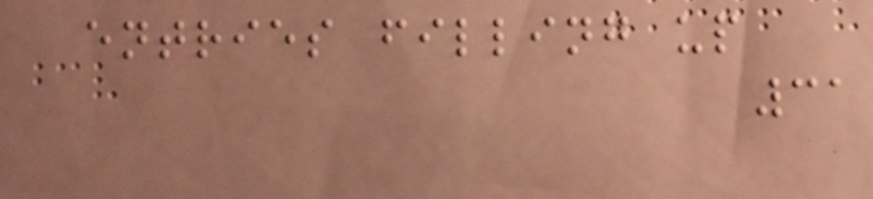entries filling up
31
